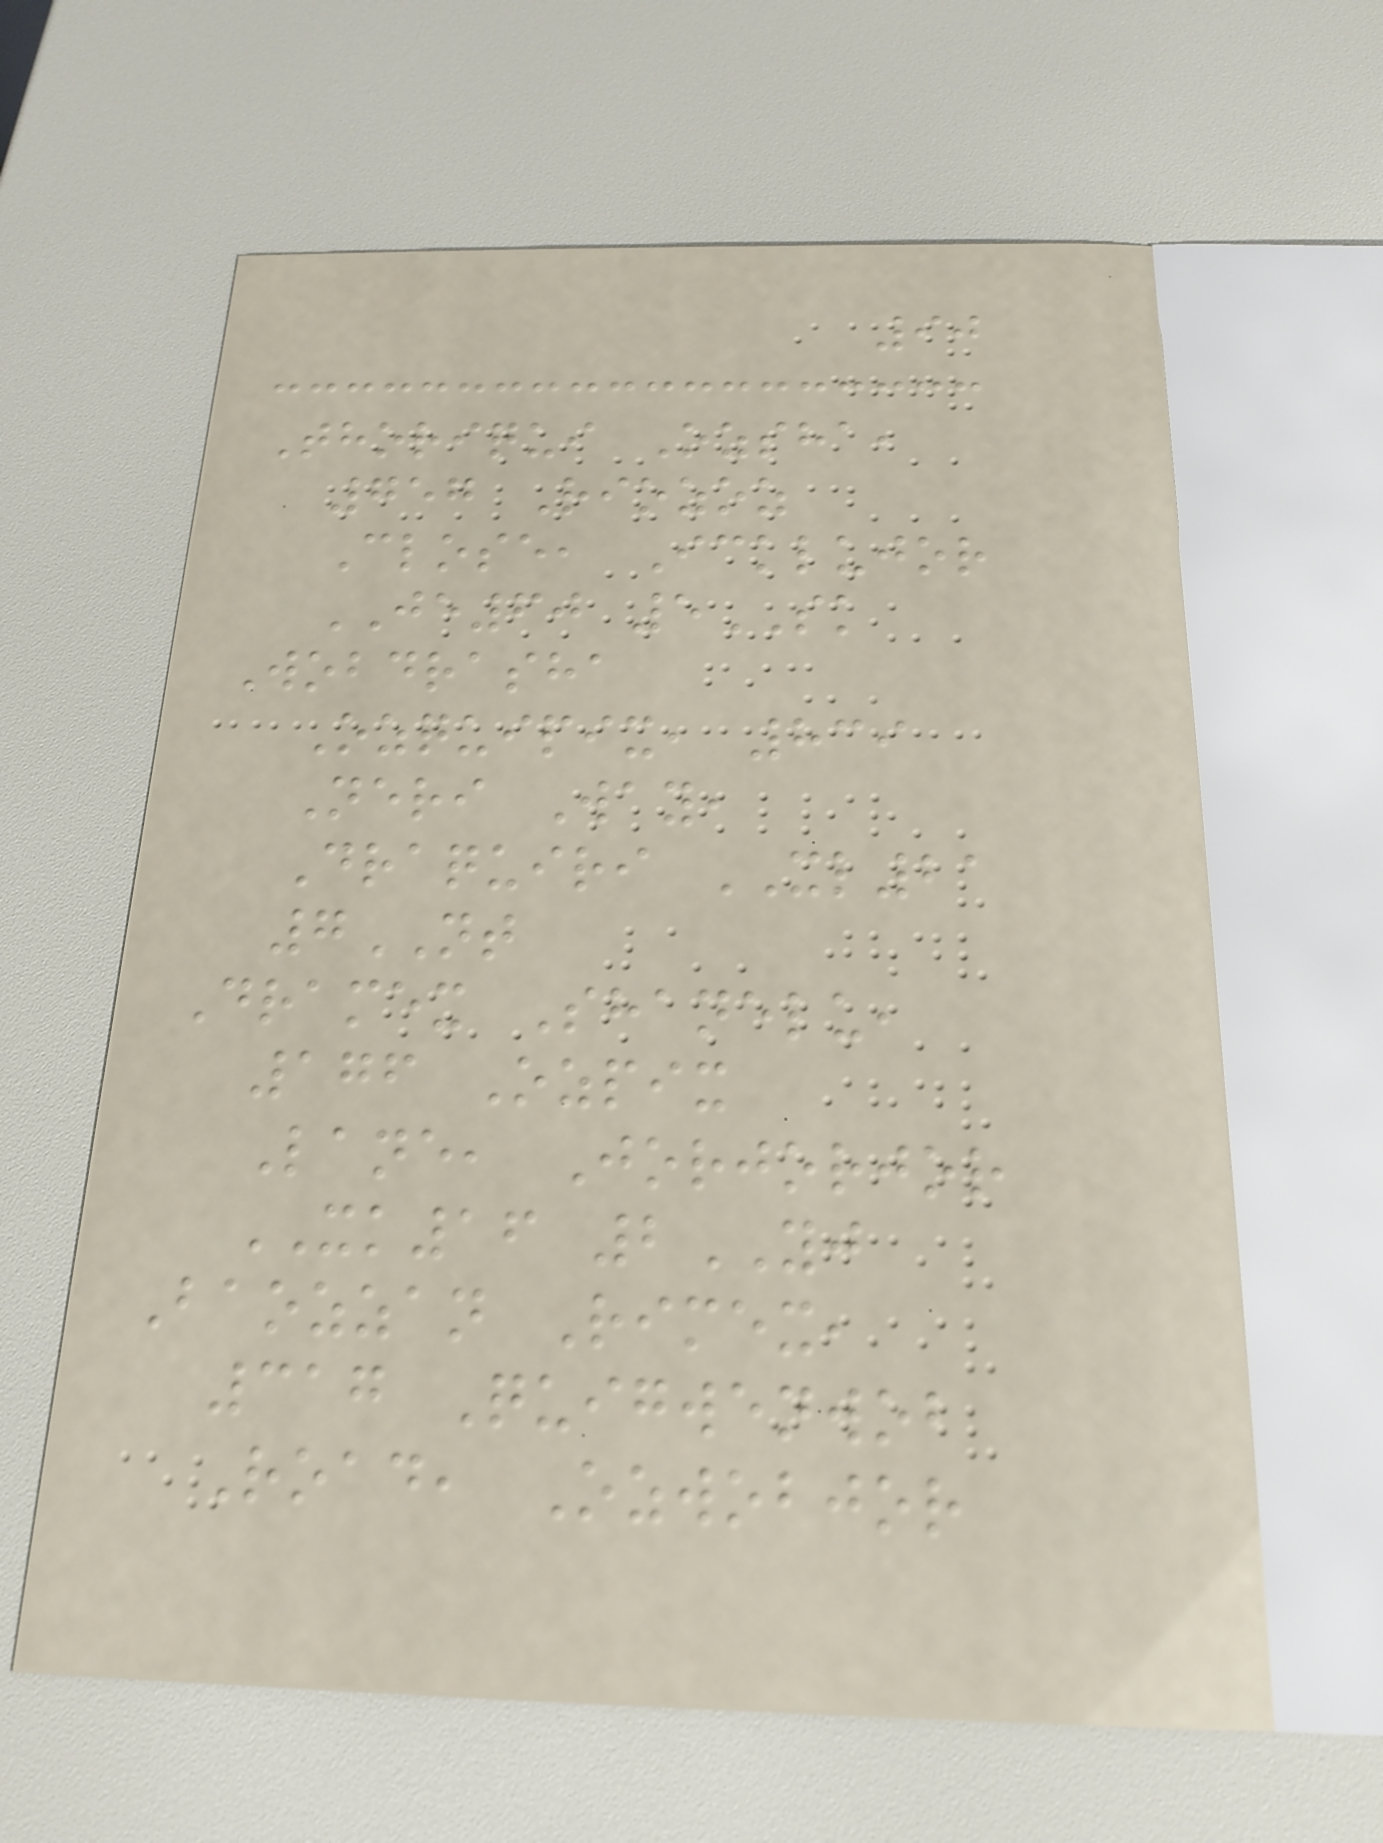90
Thoriqui Ozsha,
757 Riozoz
Close, Icklujor
JE60 5SK
Wobdrasha
Ozquipix, 839
Neri Way,
Draquiri XL21
7NT
Dramex Shanelu,
176 Ozpix
Lane, Jorjorjor
XK16 2YJ
Baozzan Rimex,
317 Quigwenwob
Road, Ozwobjor
